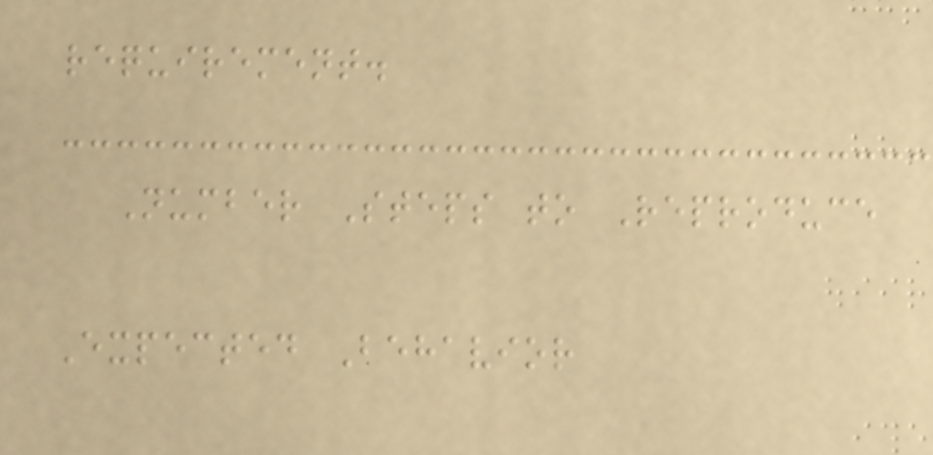requirement.
Number Steps to Reproduce
Expected Behavior
